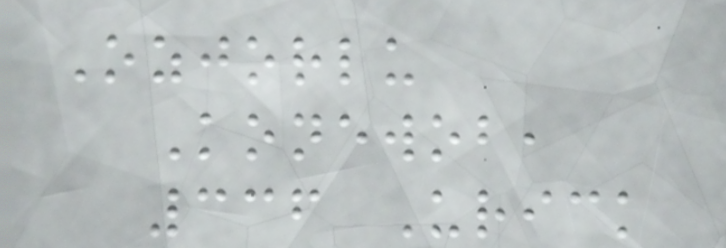Ozjorlu
Konewob,
336 Urick
